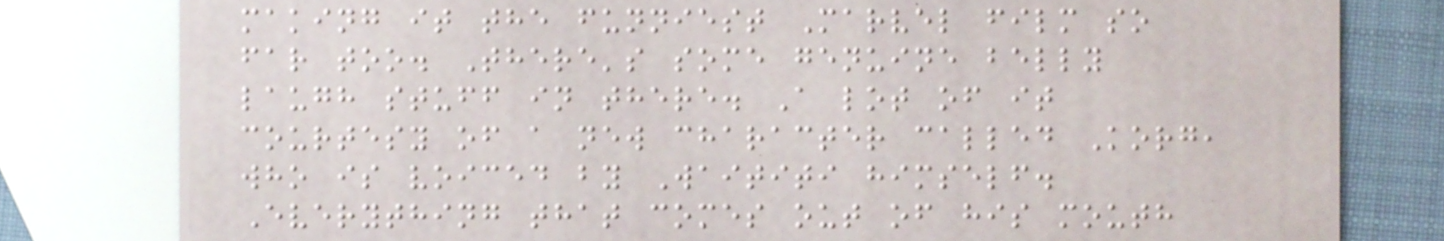making it the funniest Marvel film so
far too. There's some genuine belly
laugh stuff in there. A lot of it
courtesy of a new character called Korg,
who is voiced by Waititi himself.
Everything that comes out of his mouth
